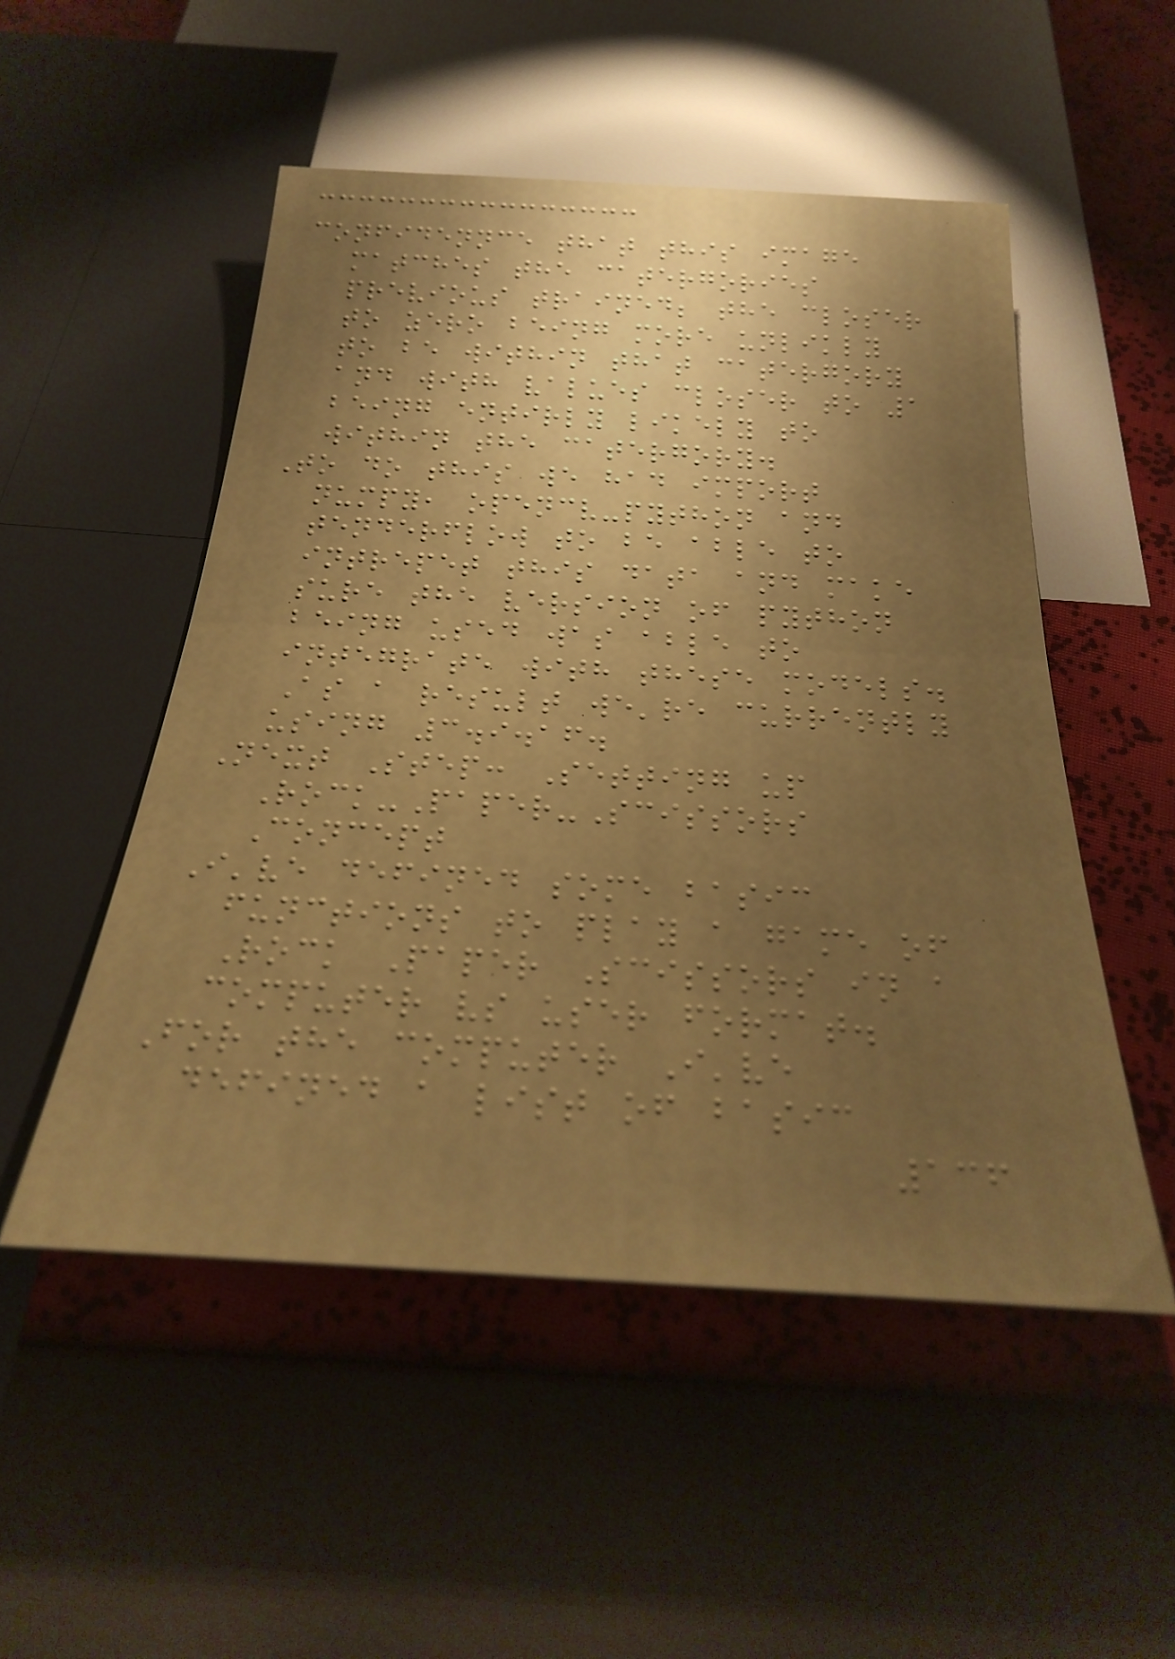confidennce that this image
matches the catergories
previous trained; the closer
to zero being more unlikly
to be within that catergory
and with values closer to 1
being entirly likely to
within the catergory.
To do this we had import
numpy, opencv-python and
tenderflow to be able to
intrepet this data and make
sure the version of python
being used was able to
integrate with these models.
As a result we're currently
using 3.9.16.
Next Step: Setting up
Rock-Paper-Scissors
Concept
I've defined some basic
functions to play a game of
Rock Paper Scissors in a
computer vs user format.
For the computer I've
defined a list of basic
136
